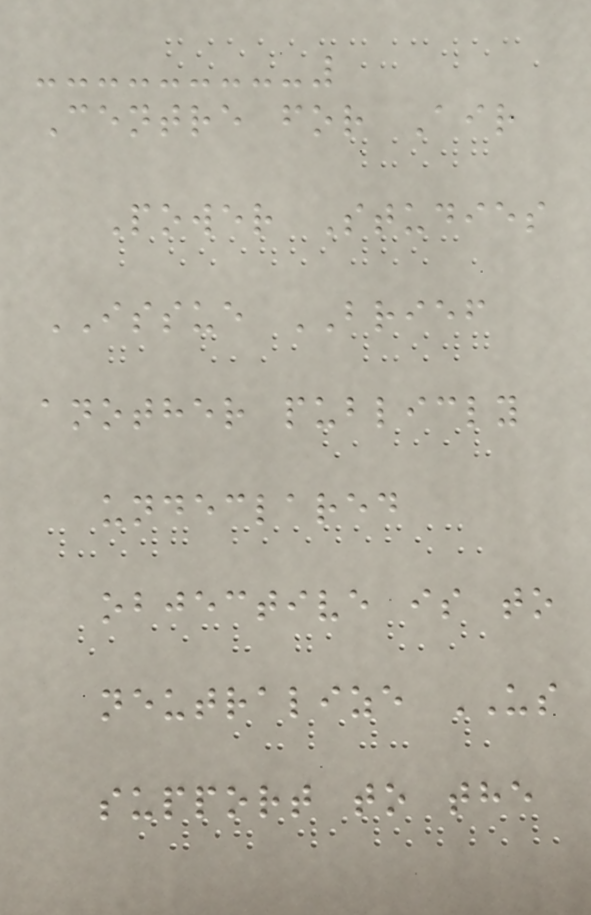Centre for Air
Power Studies
ISSUE BRIEF
another publicly
undeclared
objective is to
neutralize US
support to the
